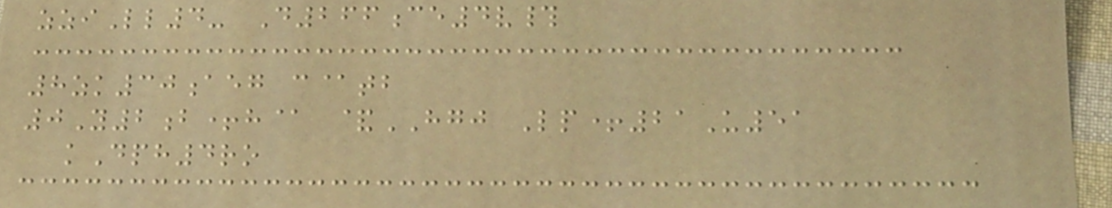zziLl4- D266ce4v#
8zk30aeg c@tb
0Y2b+h@ &HGJ Lp+21U51
kDph4ro
